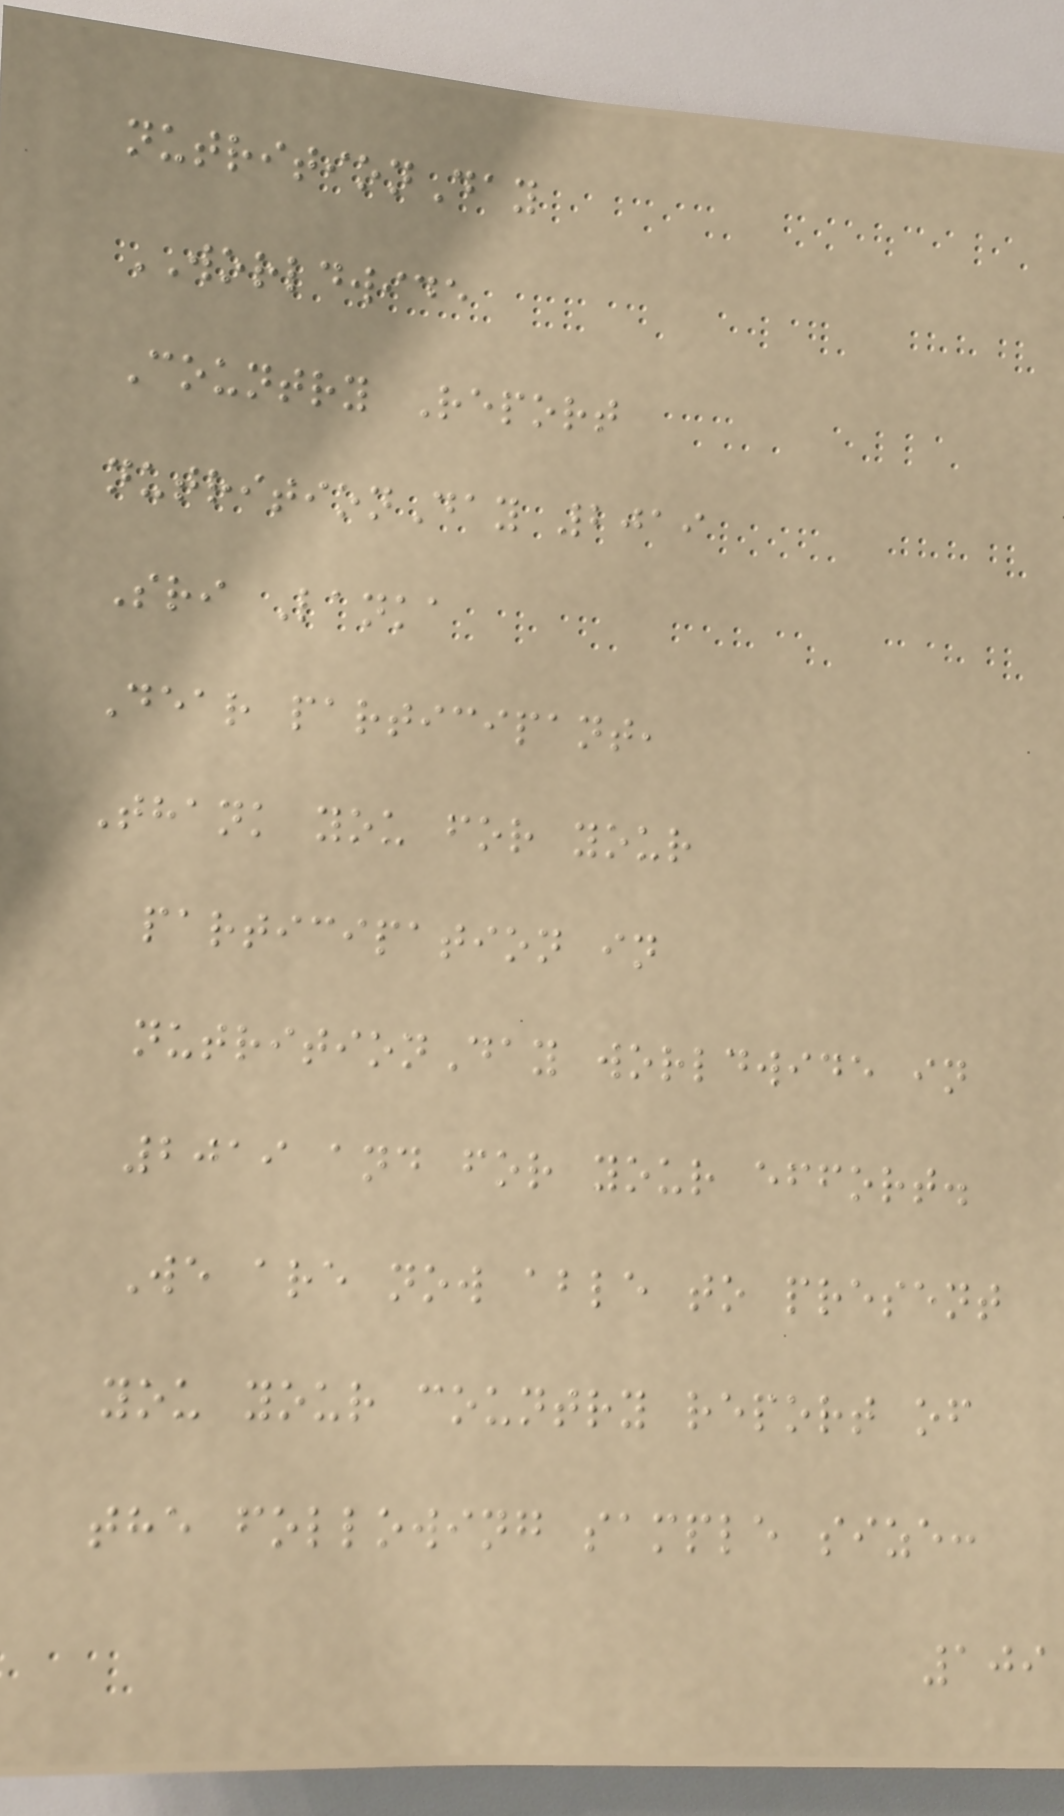nutritionDay
WORLDWIDE
Country Report
nutritionDay 2019
Sri Lanka
Dear participant,
Thank you for your
participation in
nutritionDay worldwide in
2019 and for your effort.
We are now able to present
you your country report of
the following sample size:
109
